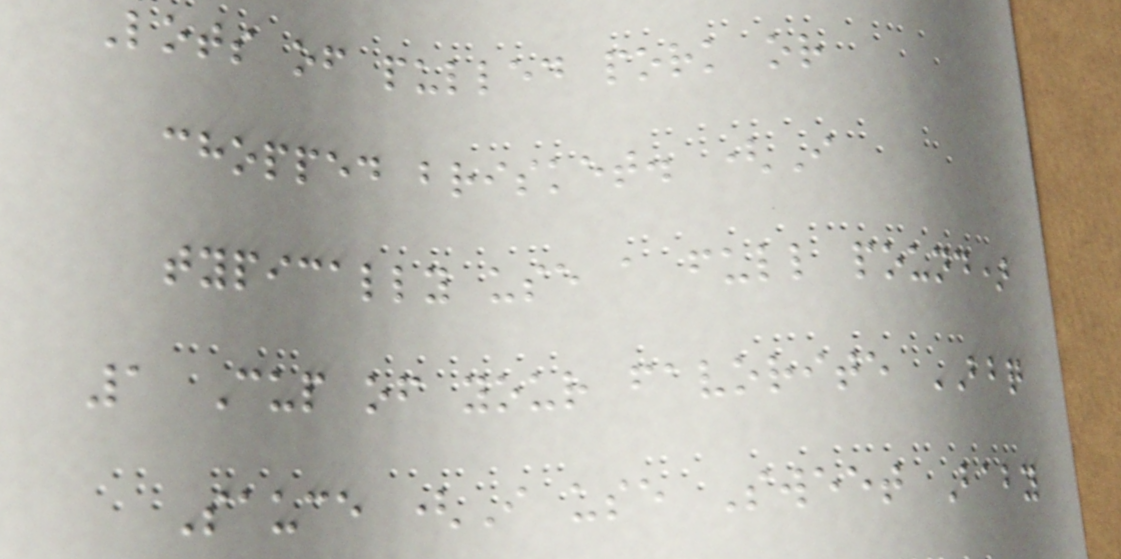Lots of pulled pork or
chopped brisket. (I
typically use a full pound)
1 Cup of your favorite BBQ
Sauce (I use Sweet Baby
